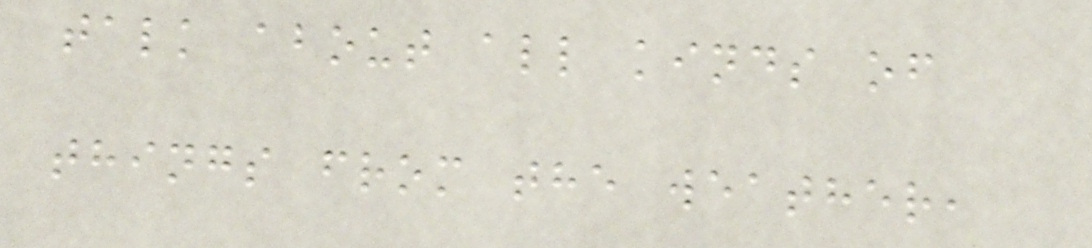talk about all kinds of
things from the weather,
